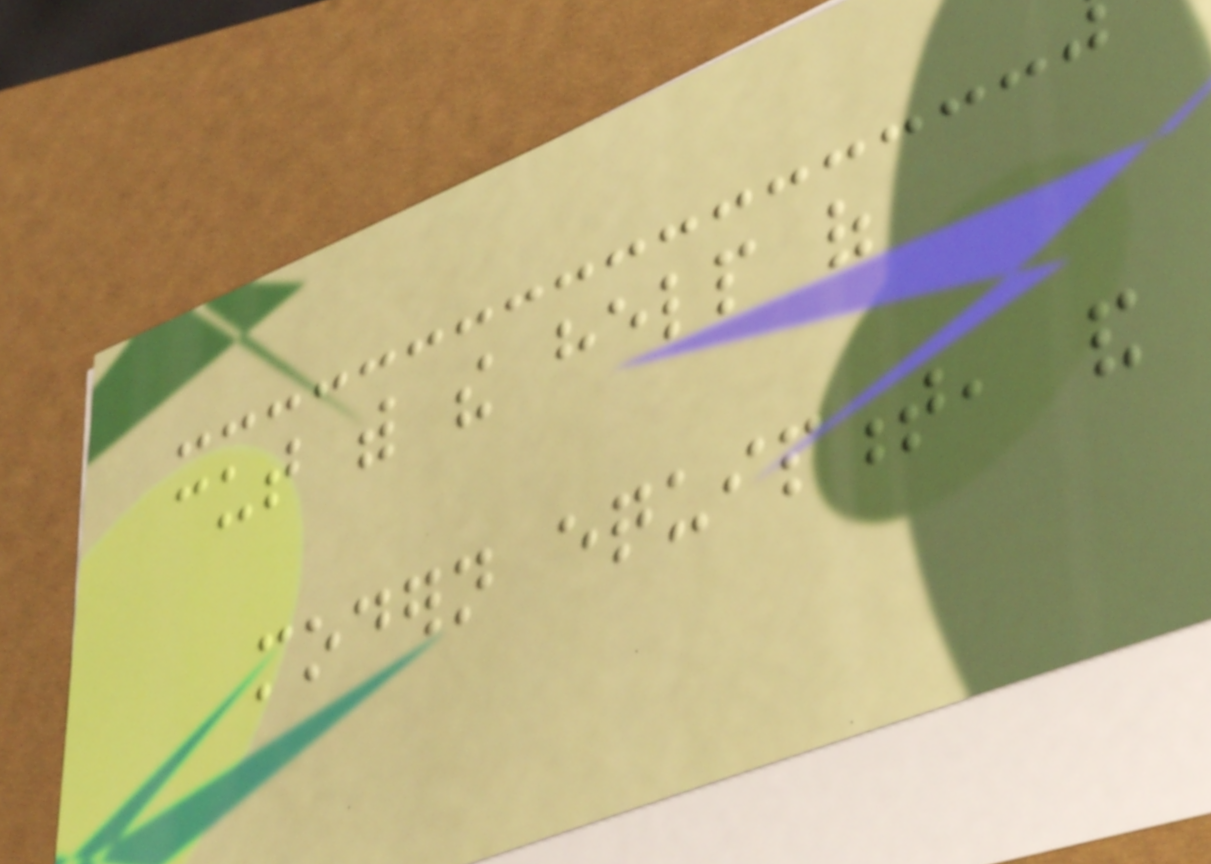cut with the help of
modern equipment, and
